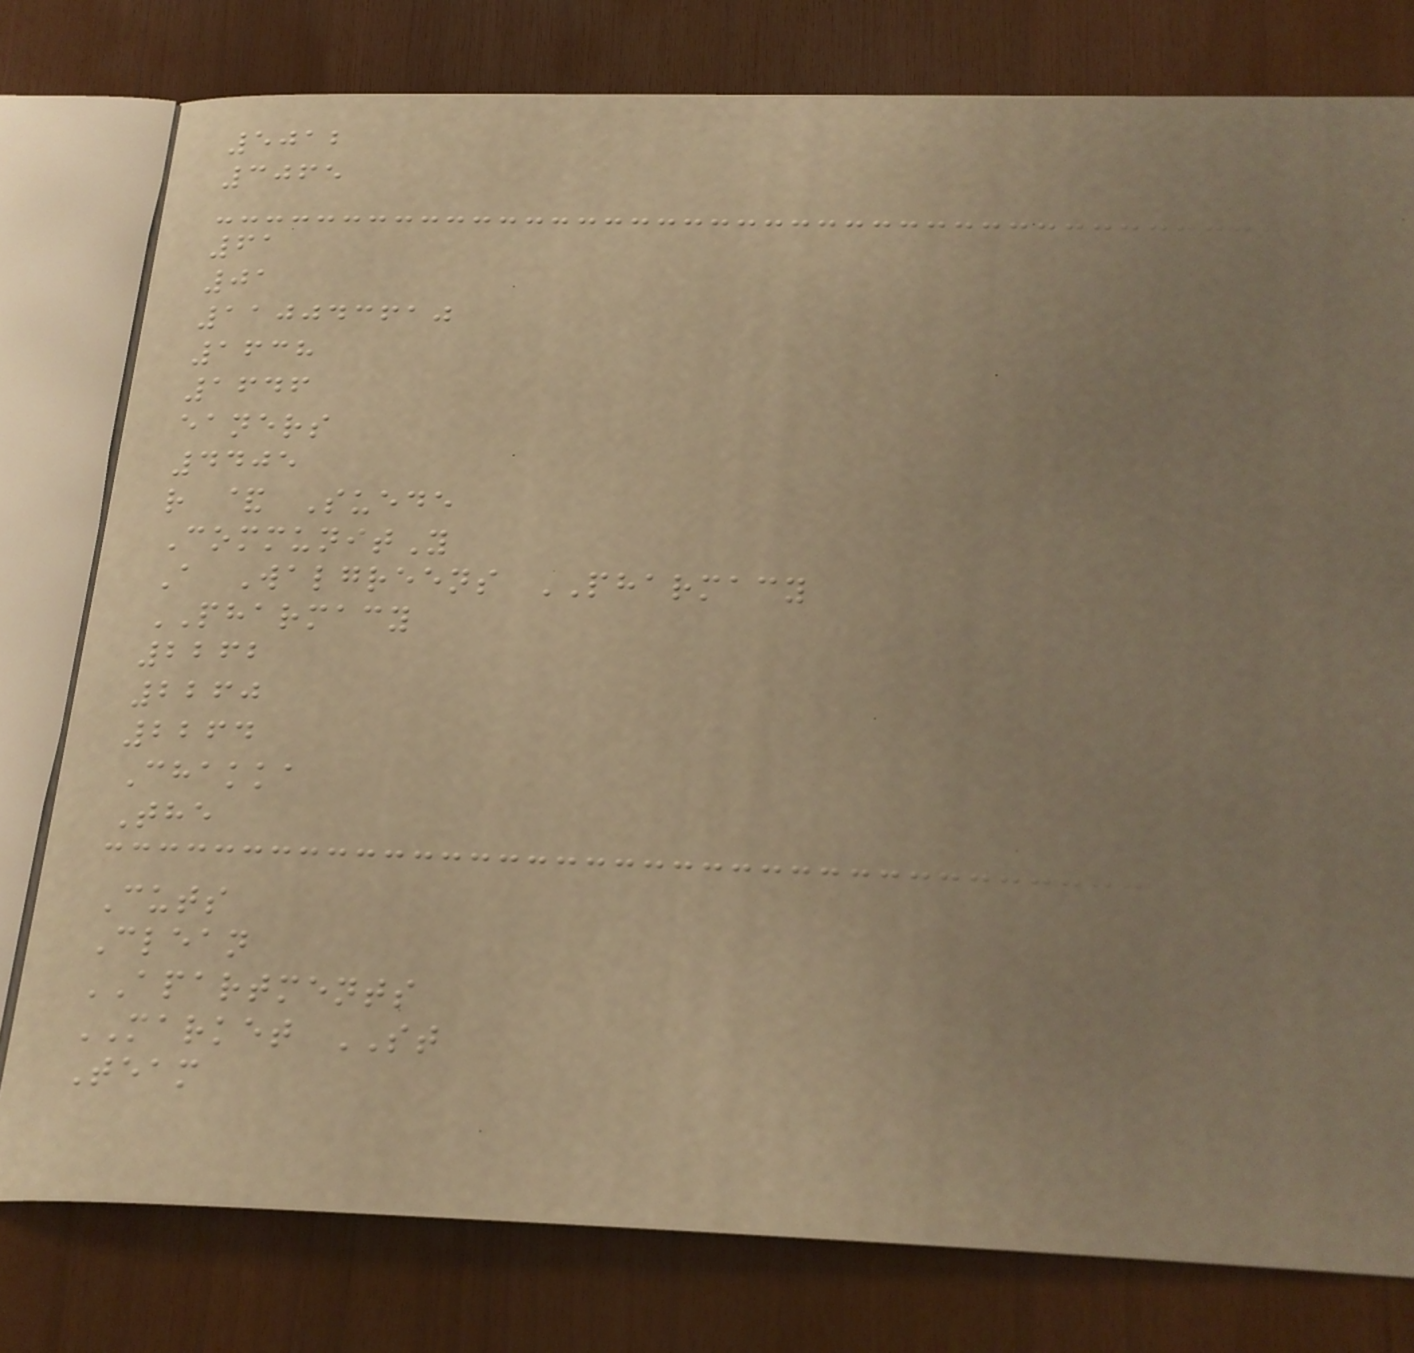5012
3065
61
01
110043610
1638
1646
eaners
4405
r & Suede
CommunitY
A Walgreens PHARMACY
PHARMACY
2262
2260
2264
Chakka
The
Cuts
Clean
APARTMENTS
MARKET ST
Team
